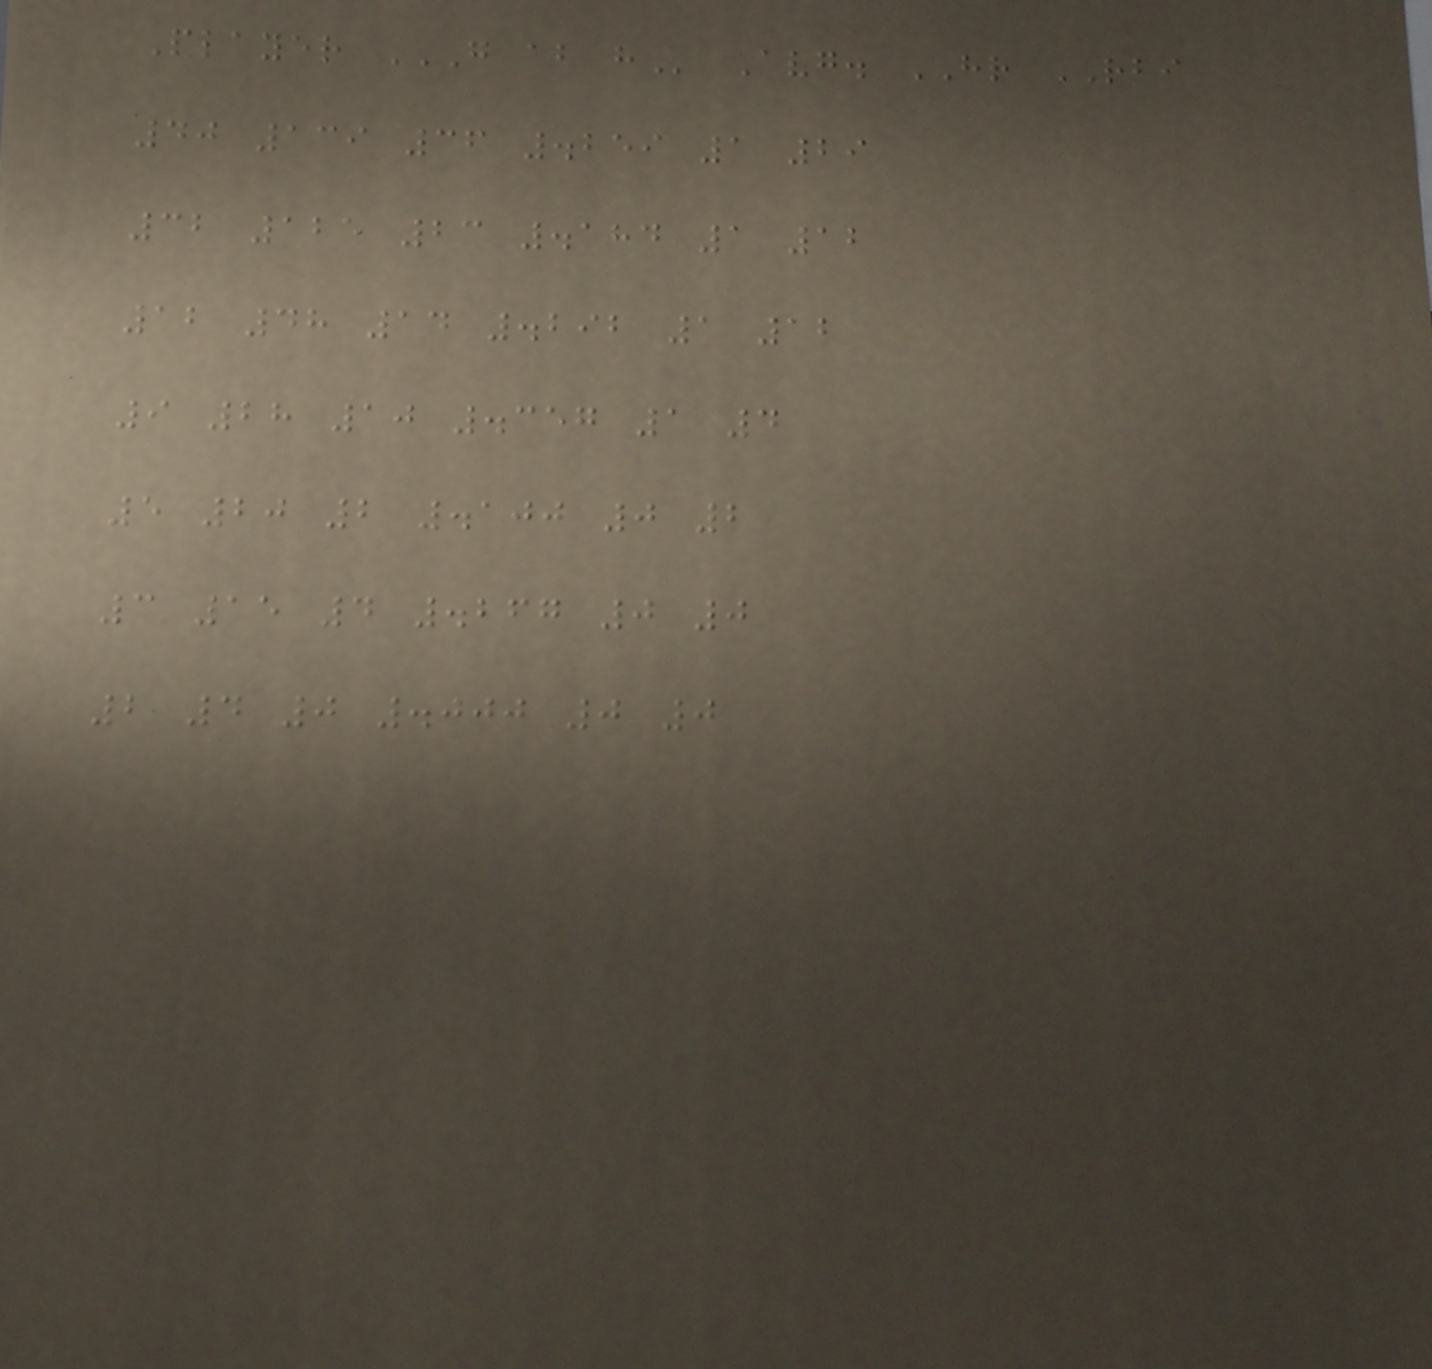Player G AB H Avg. HR RBI
40 139 36 .259 1 29
32 125 23 .184 1 12
12 48 14 .292 1 12
9 28 10 .357 1 4
5 20 2 .100 0 2
3 15 4 .267 0 0
2 4 0 .000 0 0
